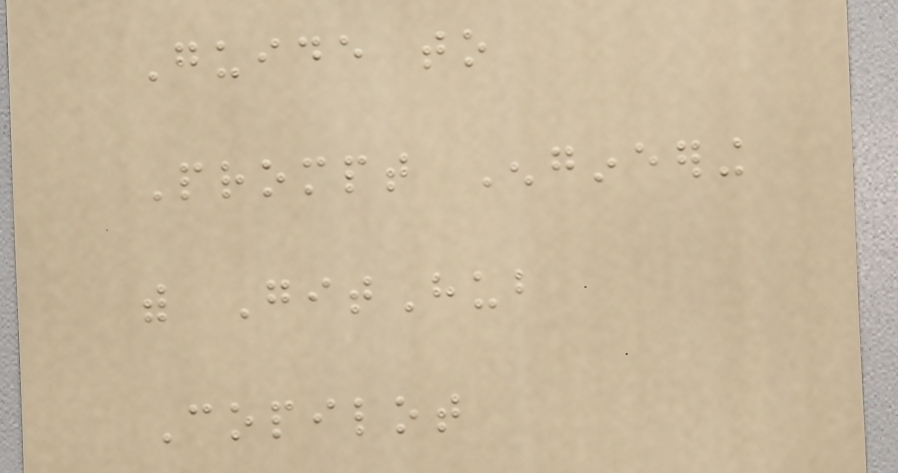Guide to
Prompt Engineering
with GitHub
Copilot
